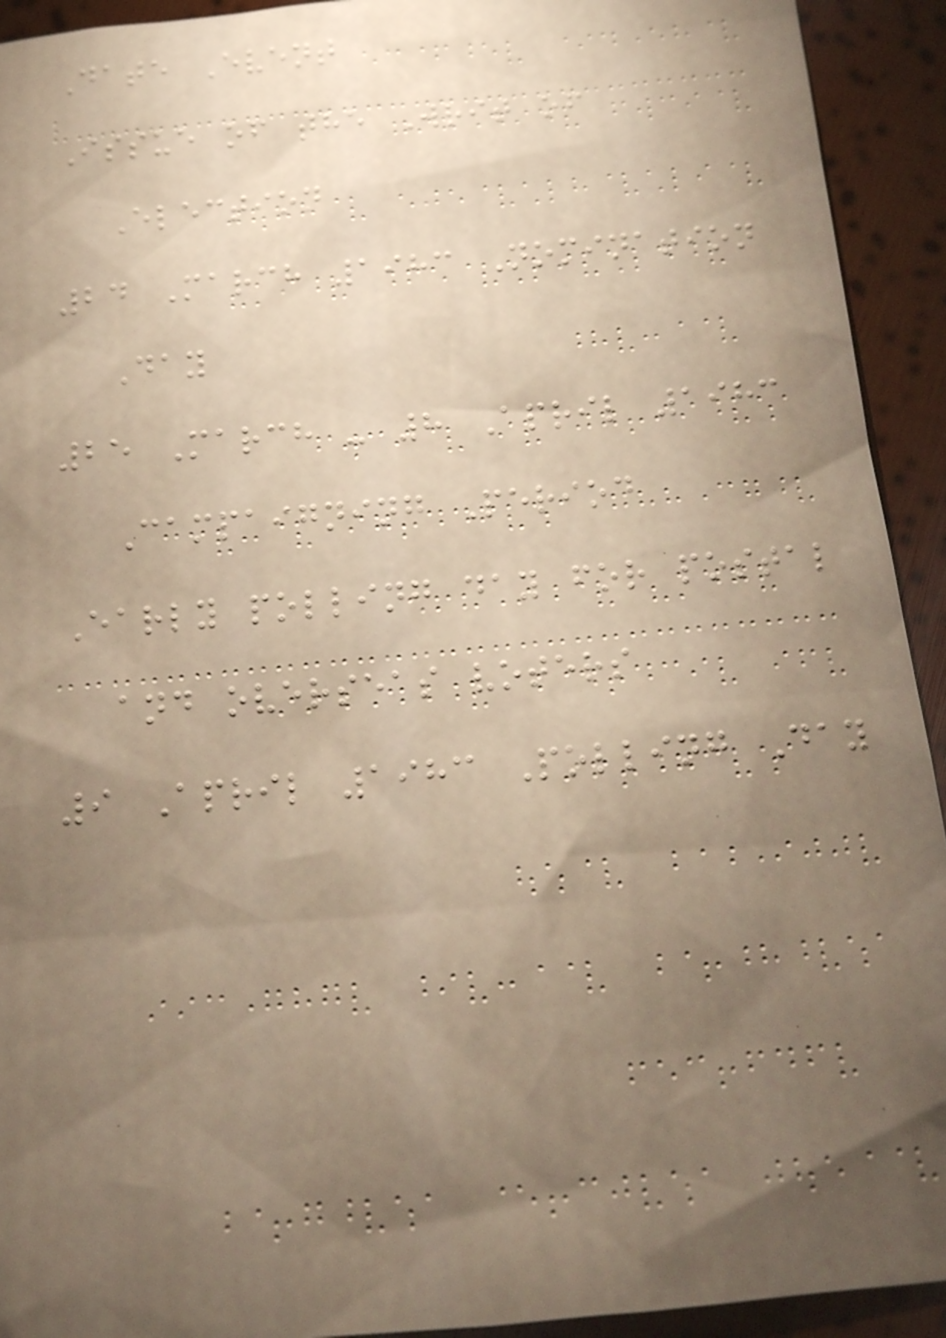Date Event
Issue of the Writ of
Election
24 March 1983 Nomination
Day
25 March - 8 April 1983
Campaigning Period
Early polling day for postal
and overseas voters
9 April 1983 Polling Day
